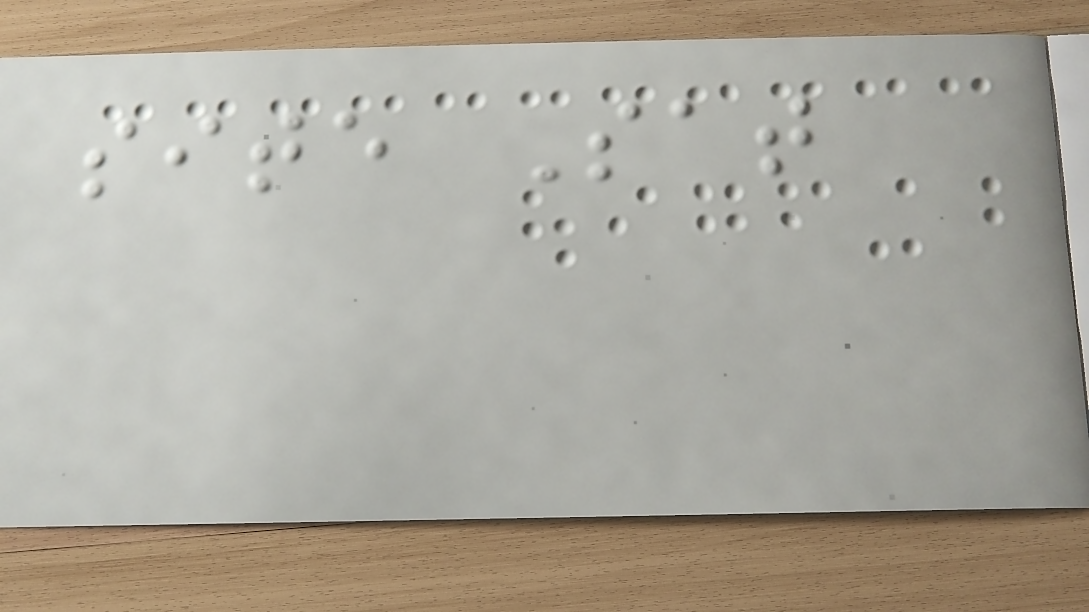site Sat
